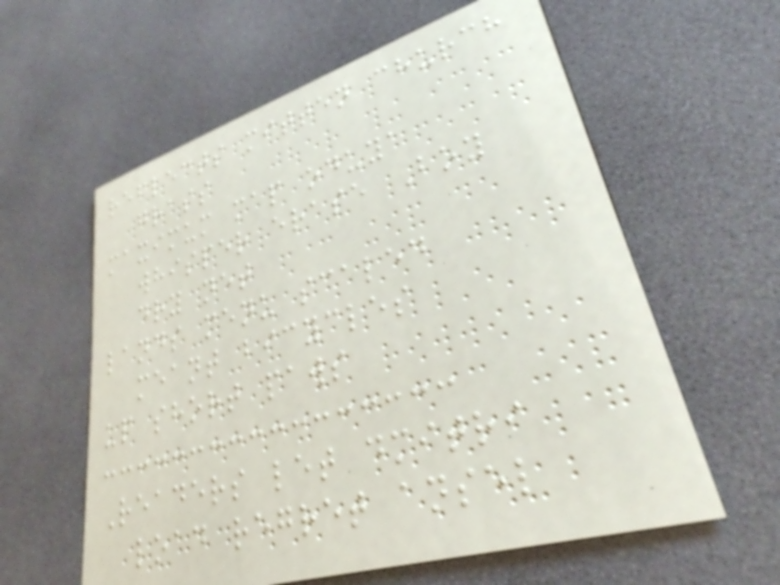reflects mitten church
grass
maximum map oduya
whisper erase Boy
dry net
lands menu scaled
meant bicycles
up short paws
Readers let dmitri
load regret ansel
